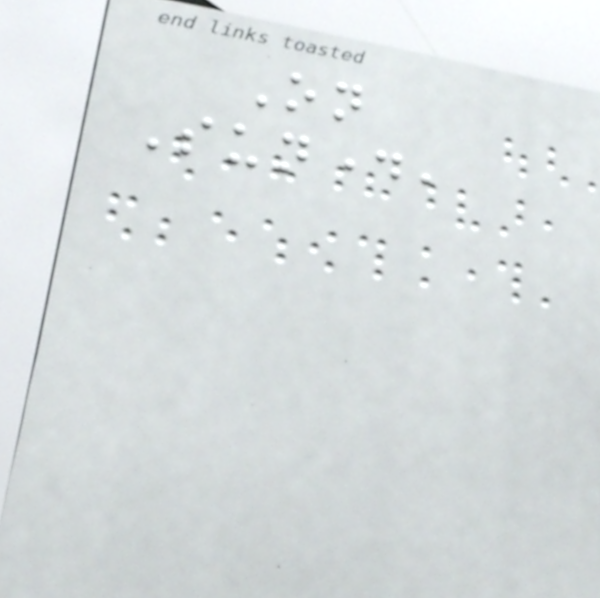On
Sunday,
